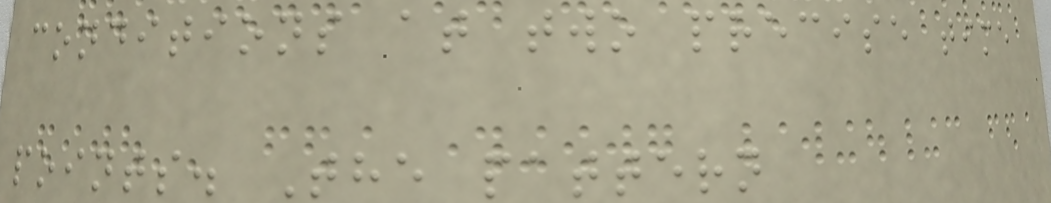conditions at two precise time
points. The pattern
